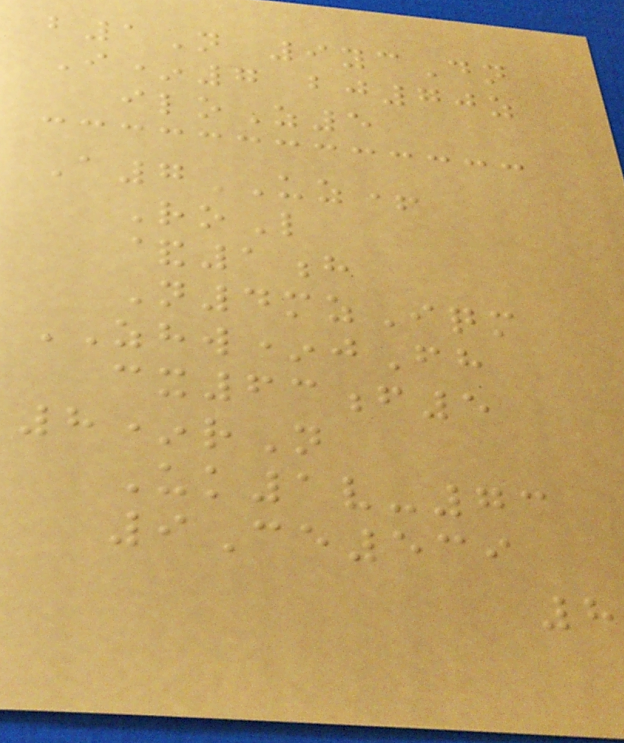b1N 9ycDn
I*7 bj70z
iloZ5
A7UZ+
RoL
&1h
N4mzIqm
ZHW*jFh
cx63f5
8*rN
Uk1v-73
9Ce539
8
